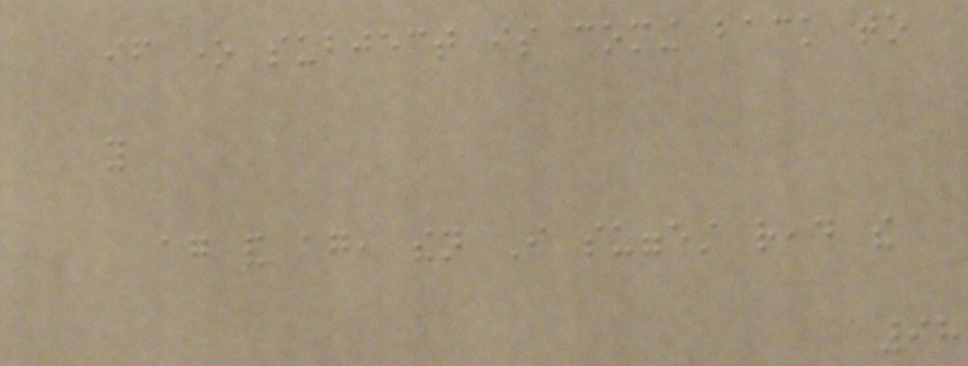if one subject is coming back to
you
again and again, then I suggest read the
98
